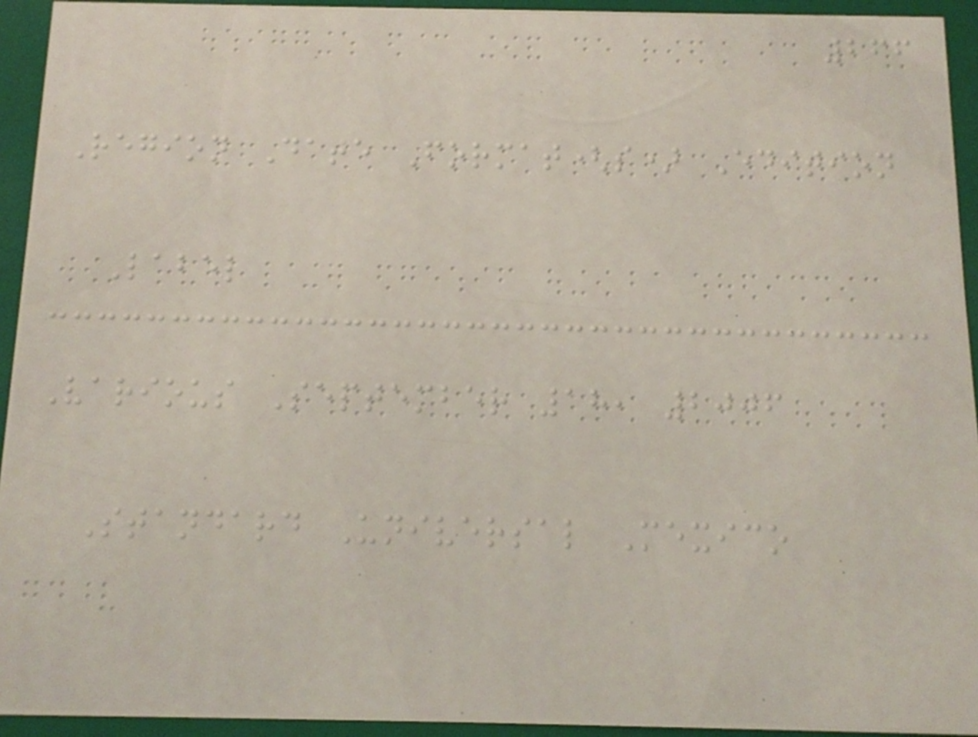266
Region Date Format(s) Edition
Label
Various September 18, 2006
Standard Universal Mexico
